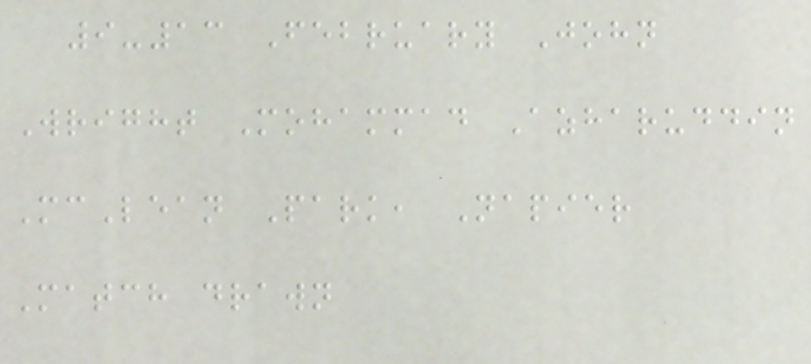9-13 February John
Wright Mohammad Azharuddin
McLean Park, Napier
Match drawn
